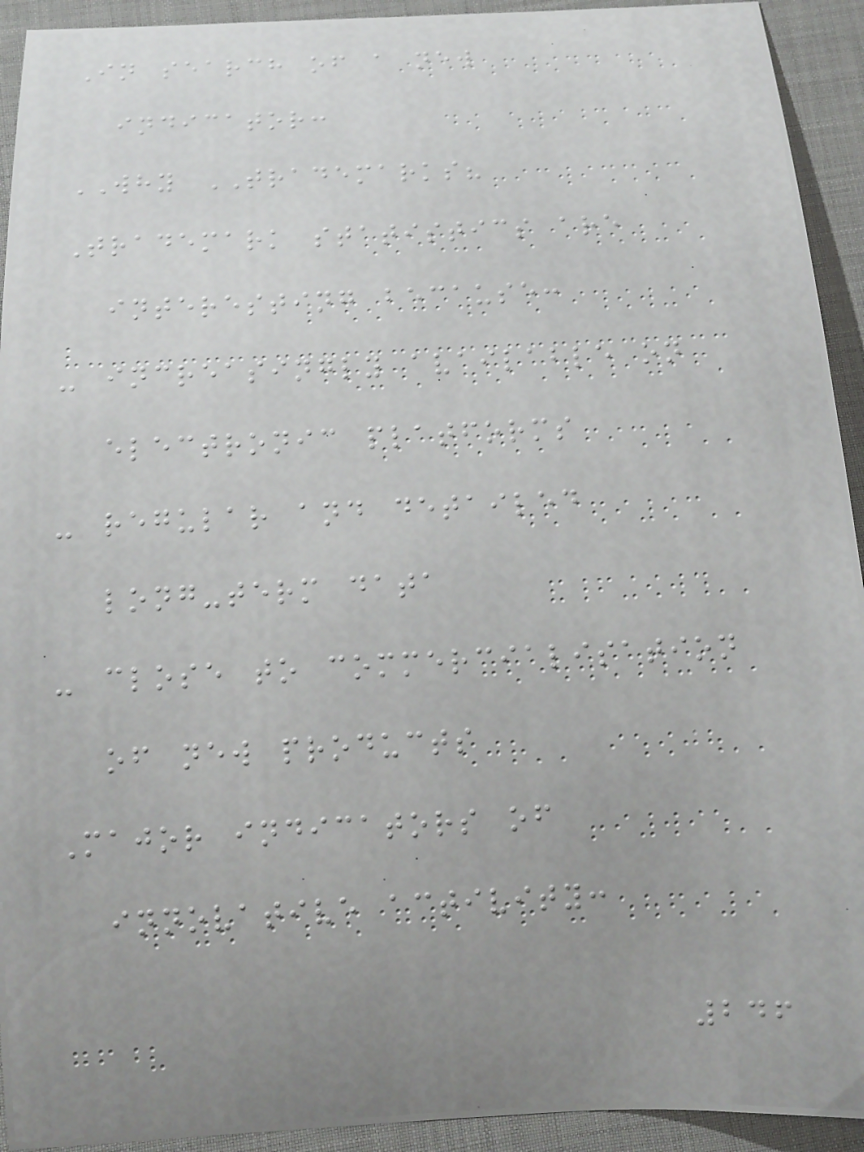In search of a new
indicator:
WHY TRADEMARKS?
Trademark statistics are
interesting because:
- increasingly available on
electronic platforms
- regular and detailed
long-term data
- close to commercialisation
of new products
Major indicators of
innovative activity:
246
